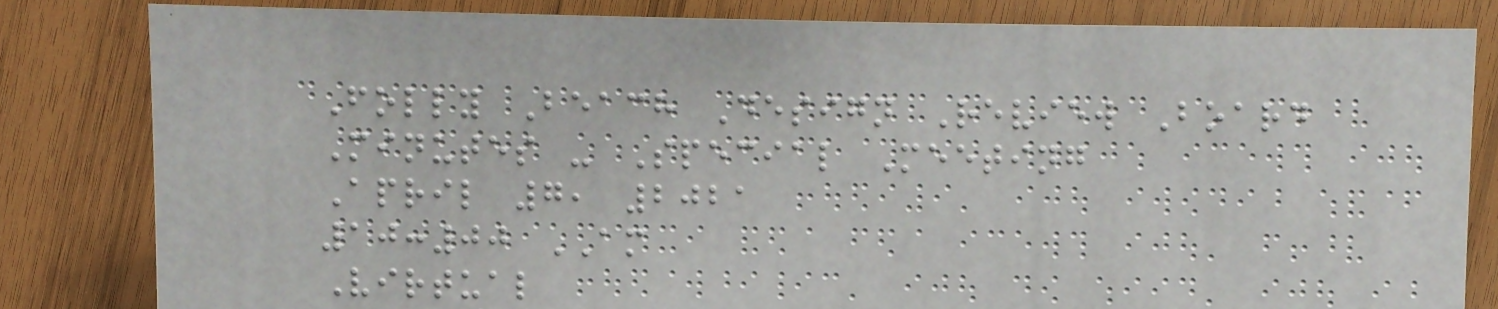Folly Beach Design Review Board
Minutes - Special Meeting
April 7, 2021
10:00 AM
Virtual
